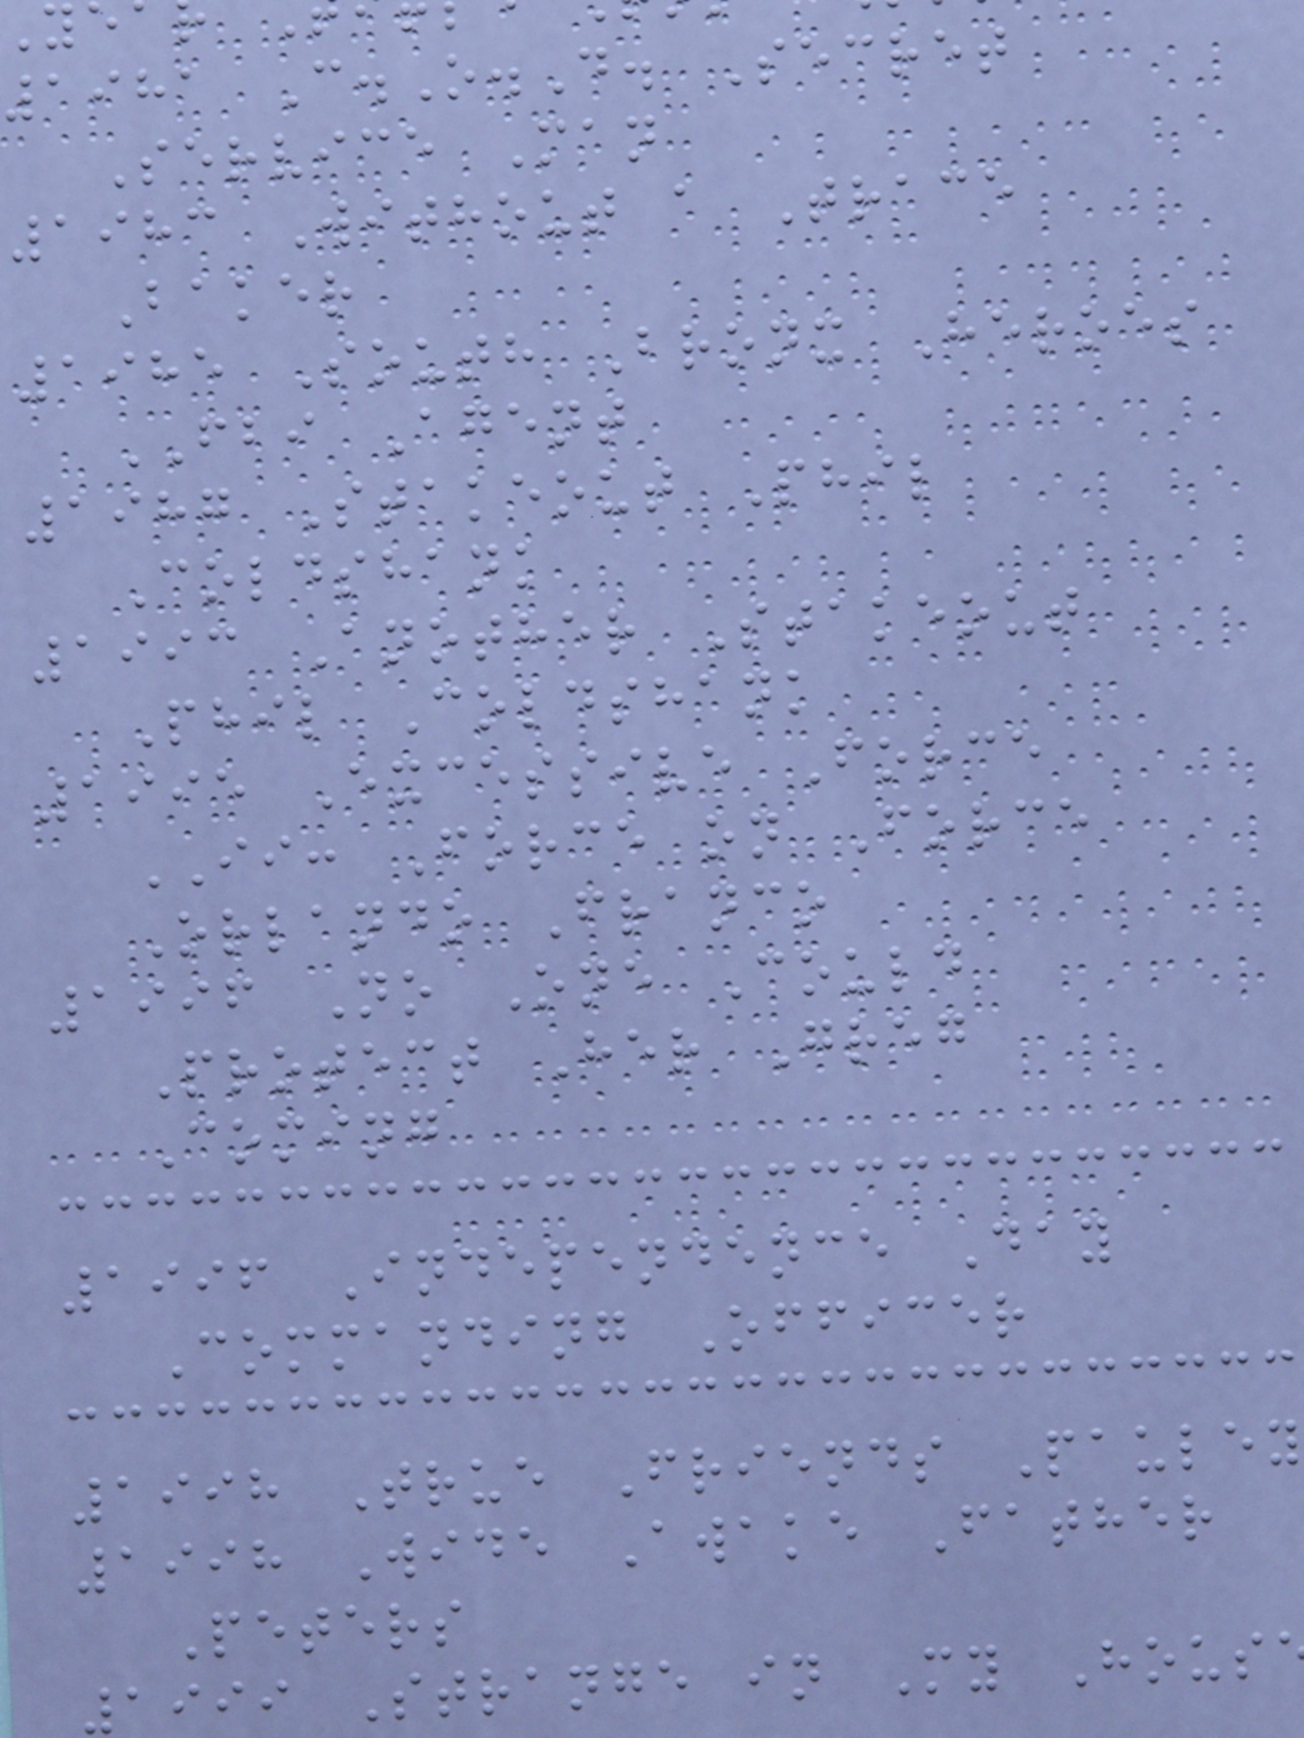1981 C.O.D. Secret
Service Man
1983 Without a Trace
Baker
1985 South Bronx Heroes
FBI Agent
1987 Stakeout Phil
Coldshank
1993 Another Stakeout
Phil Coldshank
1995 Excessive Force
II: Force on Force
Orlando Franco
1996 No One Could
Protect Her Greg
Coming
1996 Independence Day
Commanding Officer
1998 True Friends Pauley
1998 Wide Awake Father
Peters
1999 Strange in My Hous
